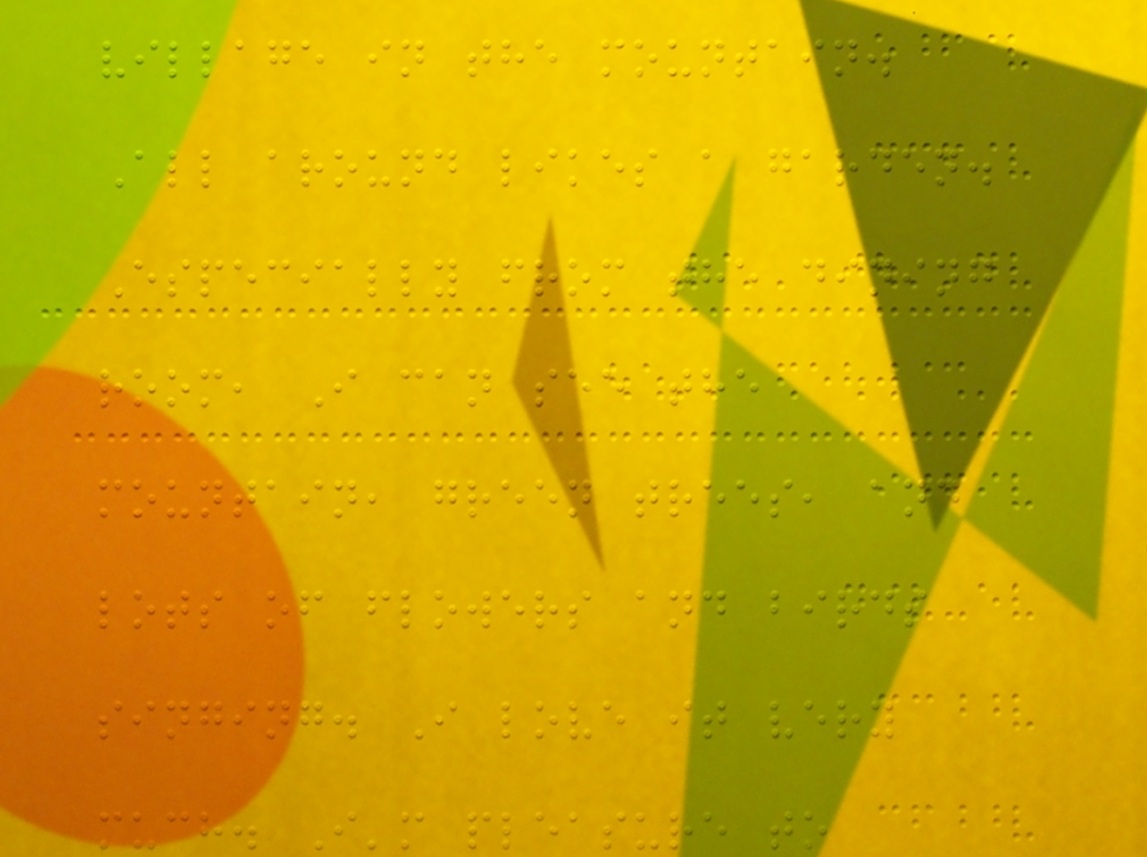village in the mountain.
All around likes a garden.
Especially from the dining
room, I can see the
mountain, green trees, and
lots of flowers and birds
singing. I love it very
much. I'm pleasure to
